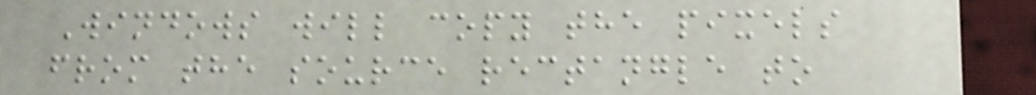Windows will copy the pixels
from the source rectangle to
